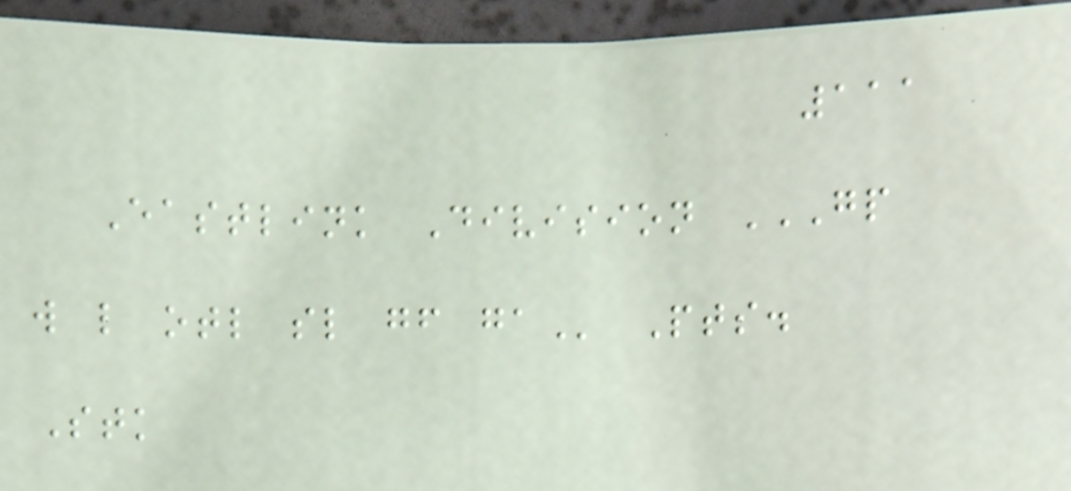111
Eastlink Division GP
W L OTL SL GF GA Pts.
Stk
